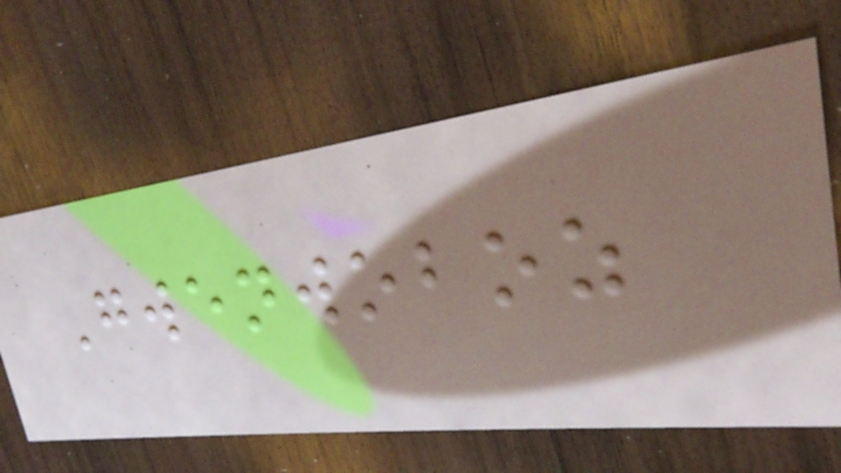Gwenwoboz
